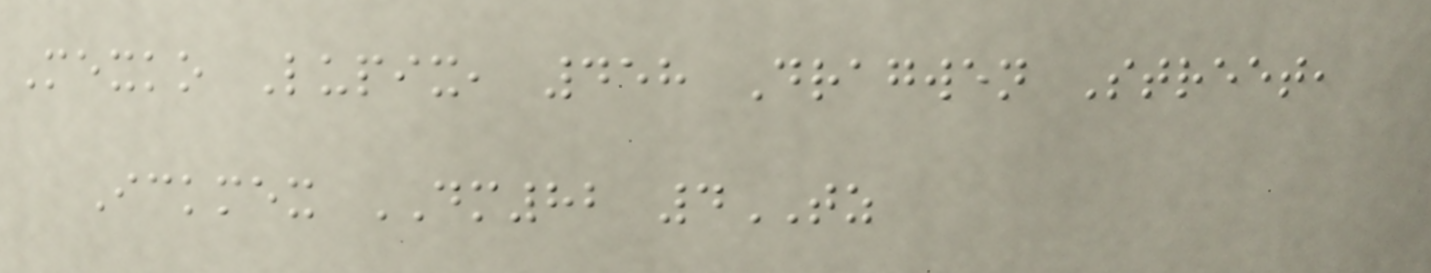Mexko Lupix, 458 Dragwen Street,
Ickmex DM82 4TZ
